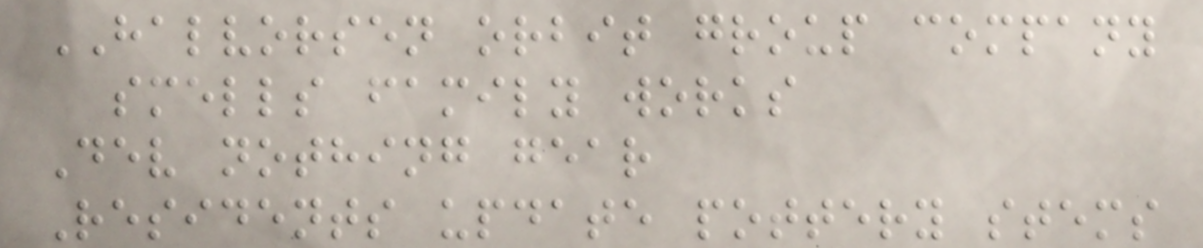HALVORSEN orbit group company
smells family works
Dev nothing gear
Residents update pottery stems
